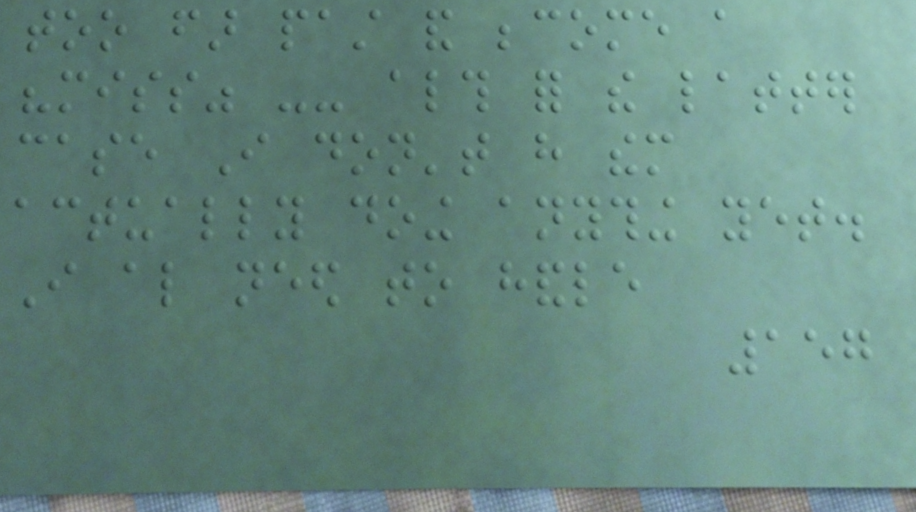too far past and become a
"miss" -- although for the latter
case I don't have them
actually doing anything yet.
I also need to handle
157
